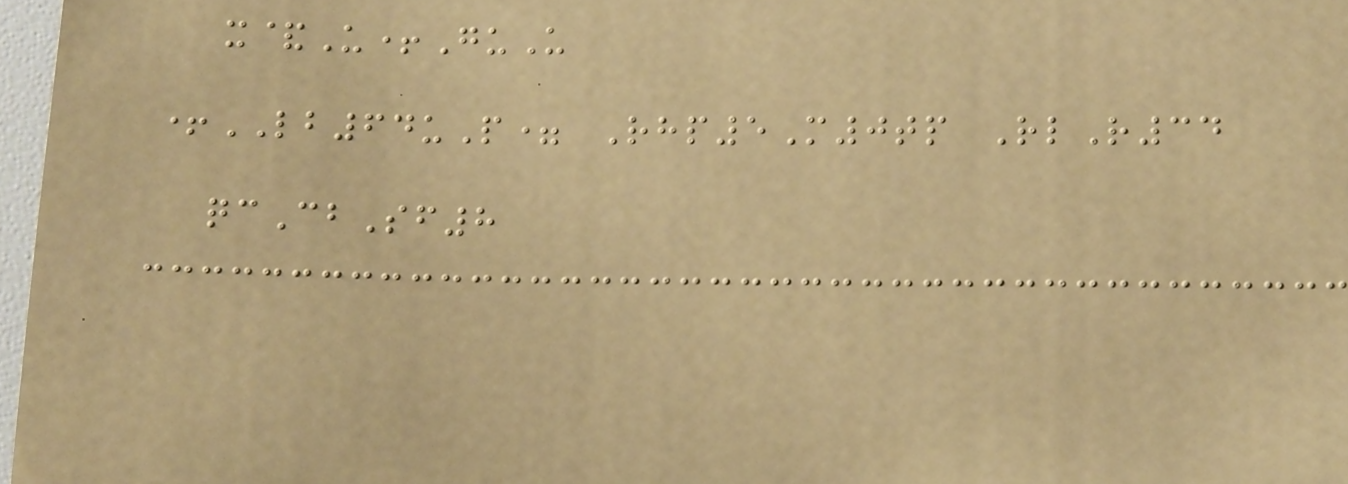x&U+GuU
+LB64uP= Rhp5M0tp RlR34
qcCbSf8
